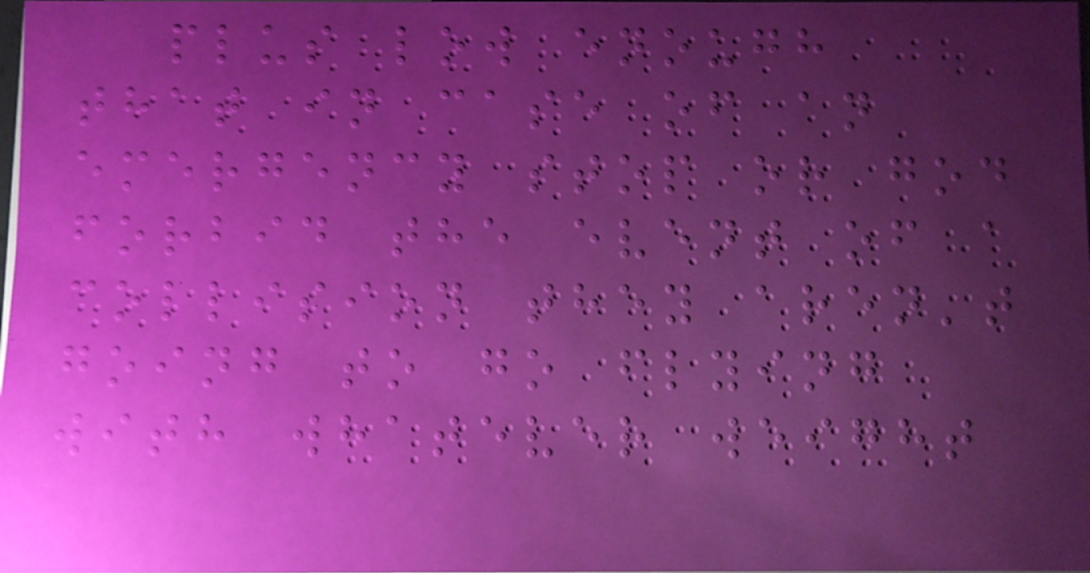plus low enough
that in case of an
emergency stop or god
forbid the event of a
collision they aren't
going to go flying
with whatever weight
